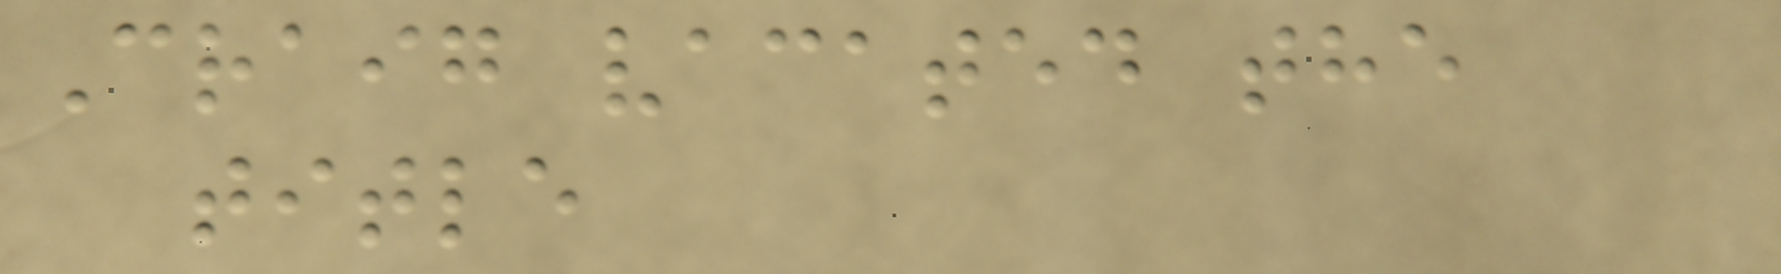Craig vacated the
title
